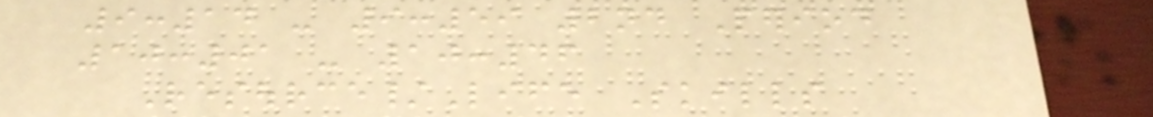9:14 - 9:59 2nd Period
10:01 - 10:46
Resource/Life Skills
